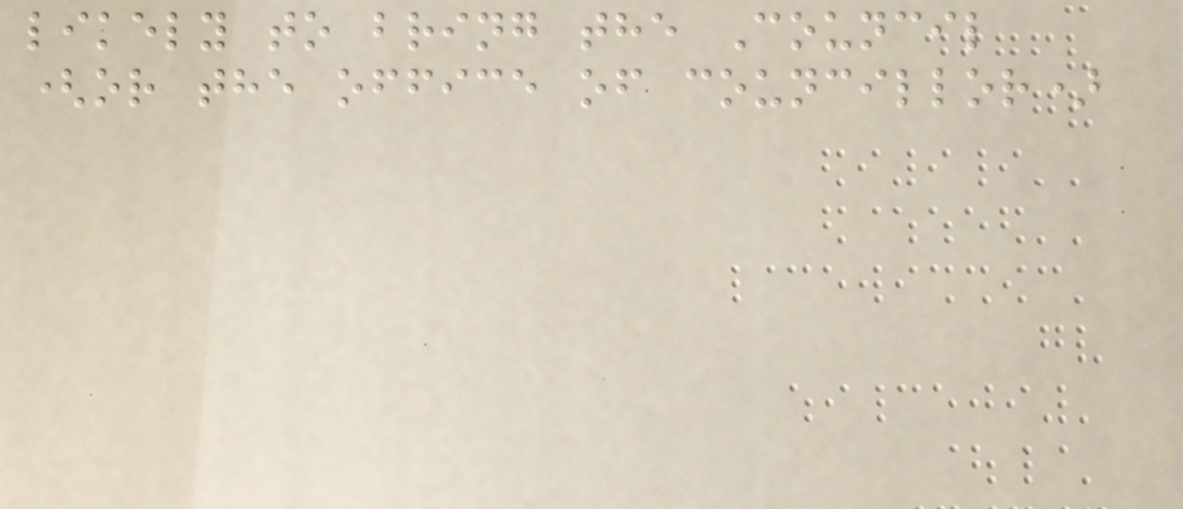likely to bring the Council
(or the office of councillor)
